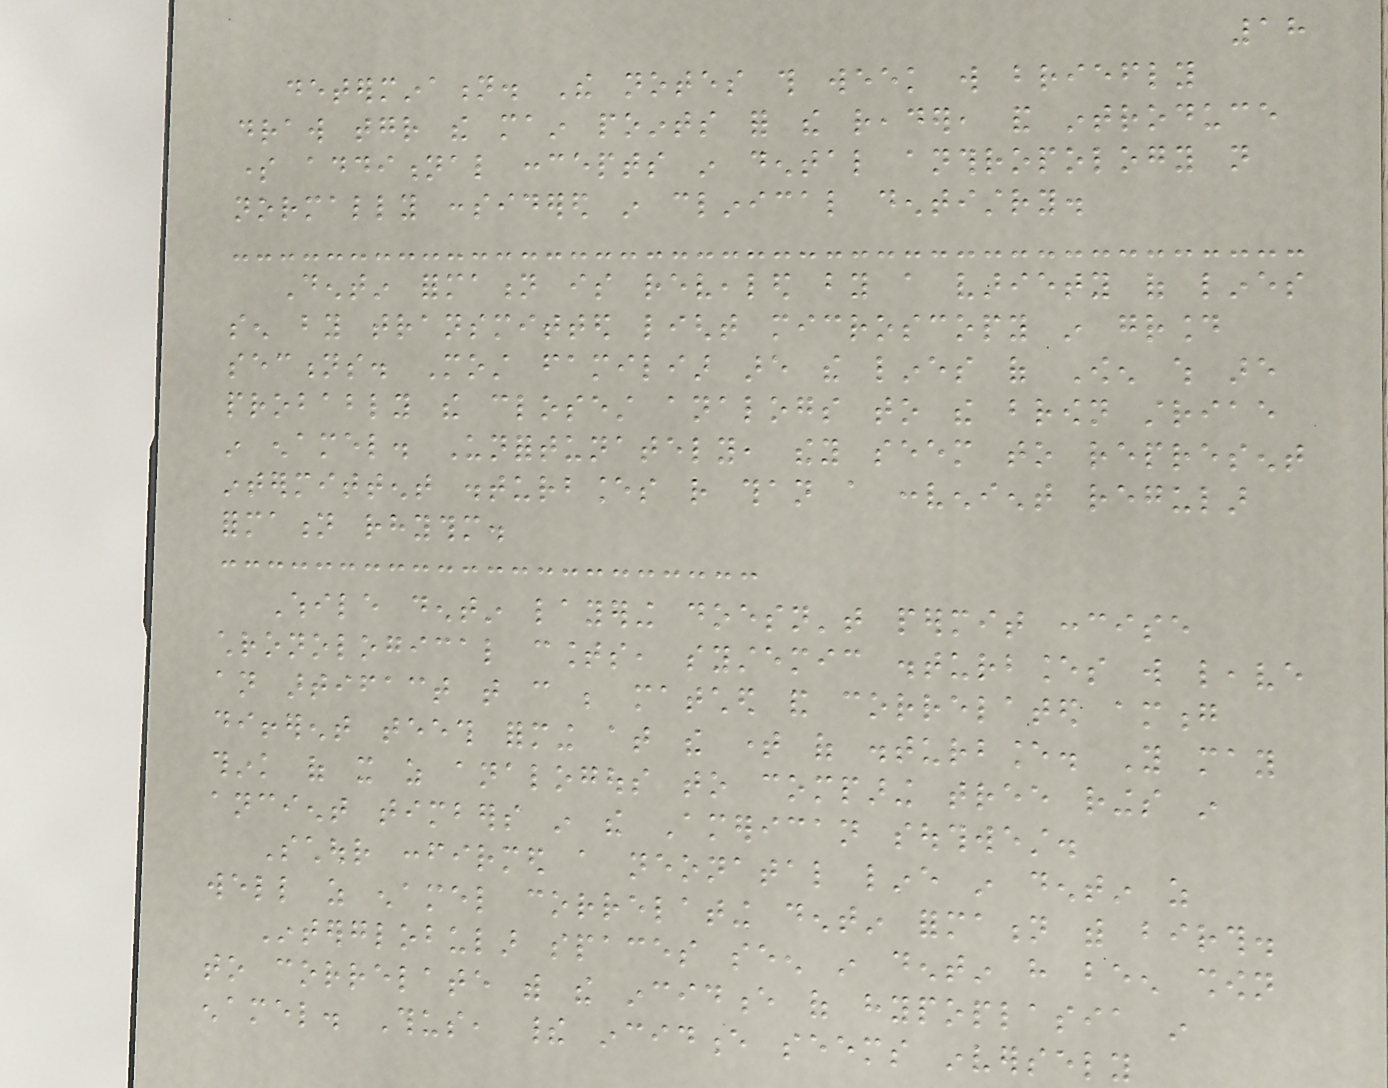18
determination. The notes this week will briefly
draw together the main points for the reader, and introduce
some additional concepts in dental anthropology not
normally considered in clinical dentistry.
Dentin formation is revealed by a variety of lines
sen by transmitted light microscopy in ground
sections. Most familiar are the lines of Owen which are
probably the closest analogs to the brown striae
in enamel. Unfortunately, they seem to represent
intermittent disturbances rather than a convenient regular
formation rhythm.
While dentin layering doesn't permit concise
chronological counts, systemic disturbances will leave
an artifact that can be matched and correlated among
different teeth forming at the time of disturbance. You may
think of it as analogous to comparing tree rings in
ancient timbers in the American southwest.
Schour confirmed a neonatal line in dentin as
well as enamel correlating dentin formation with birth.
Interglobular spaces seen in dentin have been shown
to correlate with the incidence of hypoplasia in
enamel. Thus, their incidence seems inversely
